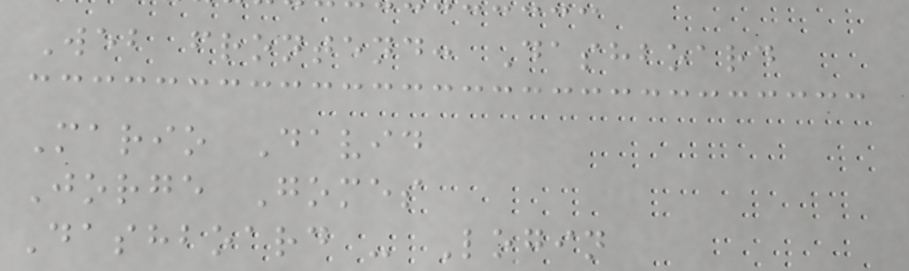Web frontend: Dashboard
Mario David
Jorge Gomes
Dashboard - Login
